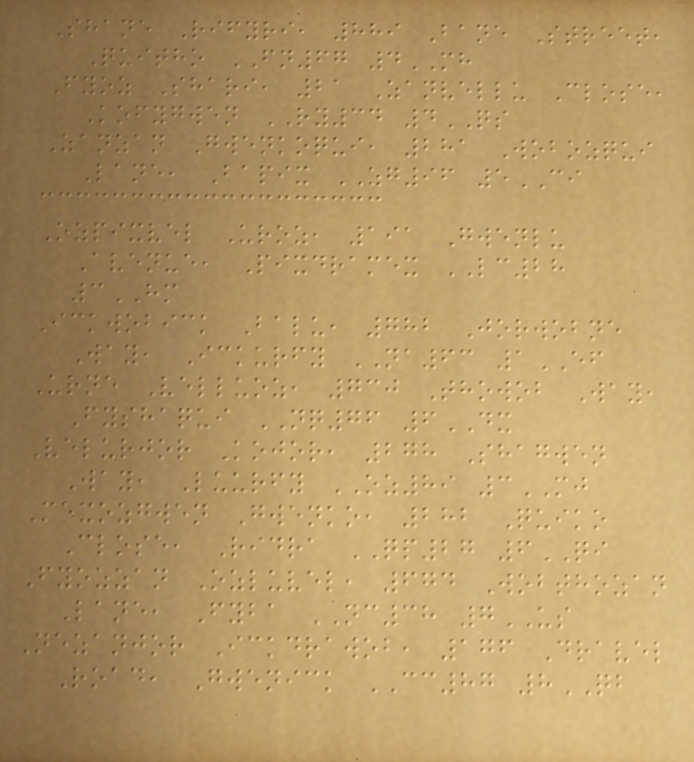Shane Rifyri, 889 Bane Street,
Quitho FN67 4MH
Fyoz Shari, 21 Zanvellu Close,
Kofygwen RY34 4QS
Zanzan Gwenkoqui, 281 Wobozqui
Lane, Bapix ZG96 5CI
Ozpixvel Uroz, 191 Gwenlu
Avenue, Pixdramex LC28
3HM
Ickwobick Balu, 782 Jorwobne
Way, Ickurfy NA63 1EF
Urne Velluoz, 730 Thowob Way,
Fyshaqui NQ76 6DX
Velurjor Kojor, 278 Shagwen
Way, Luurfy OZ89 3MJ
Mexozgwen Gwenko, 282 Quiko
Close, Ridra QP27 6QI
Fyozzan Ozluvel, 674 Wobthozan
Lane, Fyba NC38 7US
Nezanjor Ickdrawob, 176 Dravel
Road, Gwenick CC87 8QB
